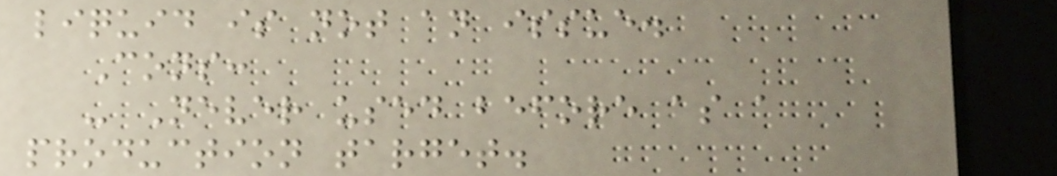liquid is not an issue.
Cons:
- Never used before as a
production target.
